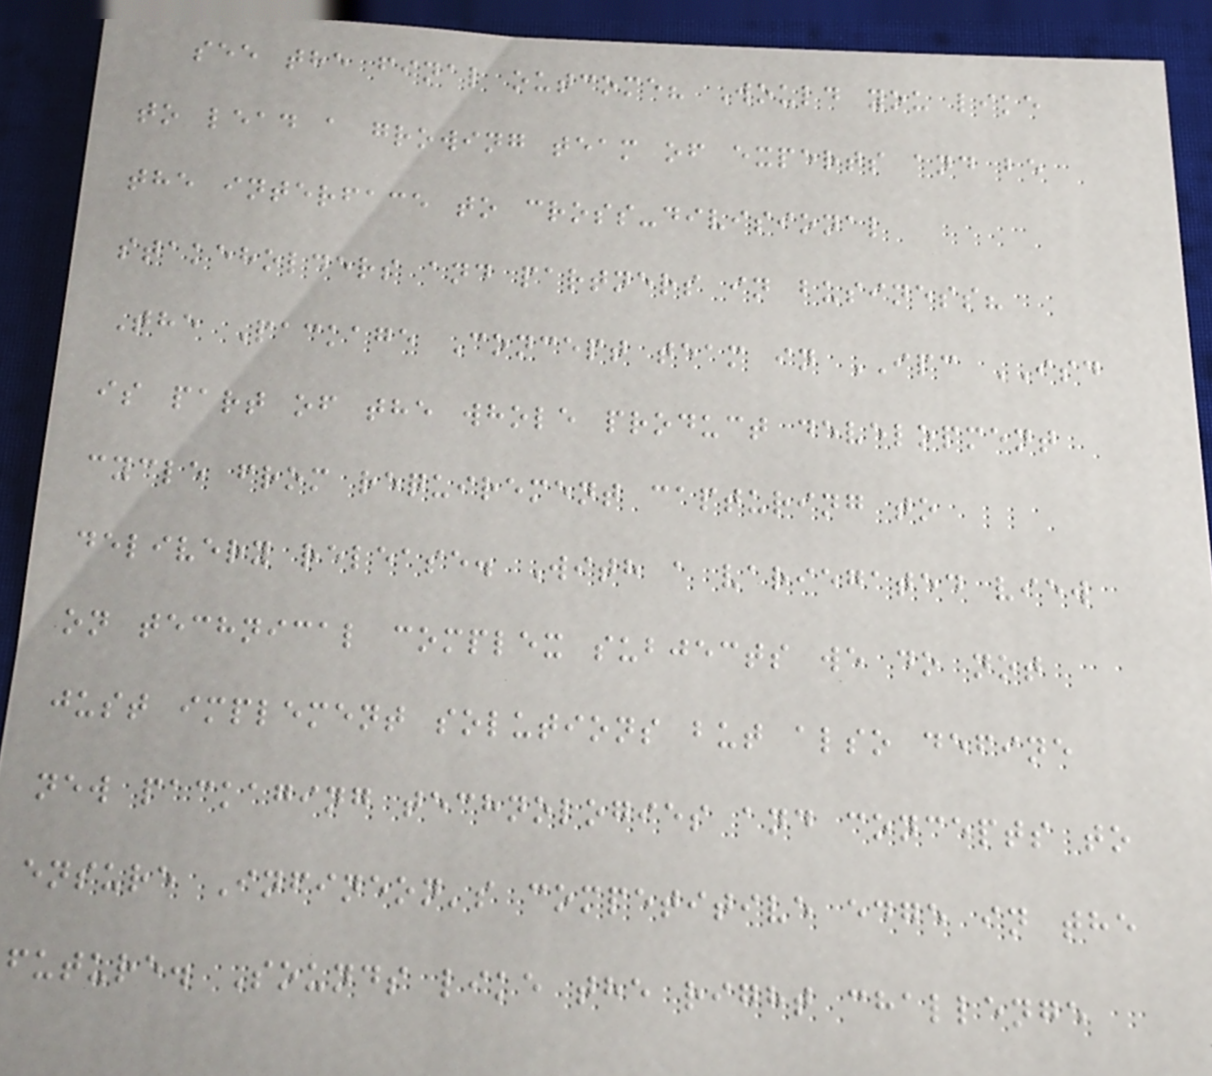see the final outcome? Would you like
to lead a growing team of experts and be
the interface to cross-divisional
stakeholders and partners in business?
The Package Concept team in IPC ISD
is part of the whole product development
cycle from requirement capturing to
delivery release. With a variegated view
on technical complex subjects we do not
just implement solutions but also define
new packaging technologies and concepts to
ensure Infineon's competitive edge in the
future. Sounds like the right challenge
